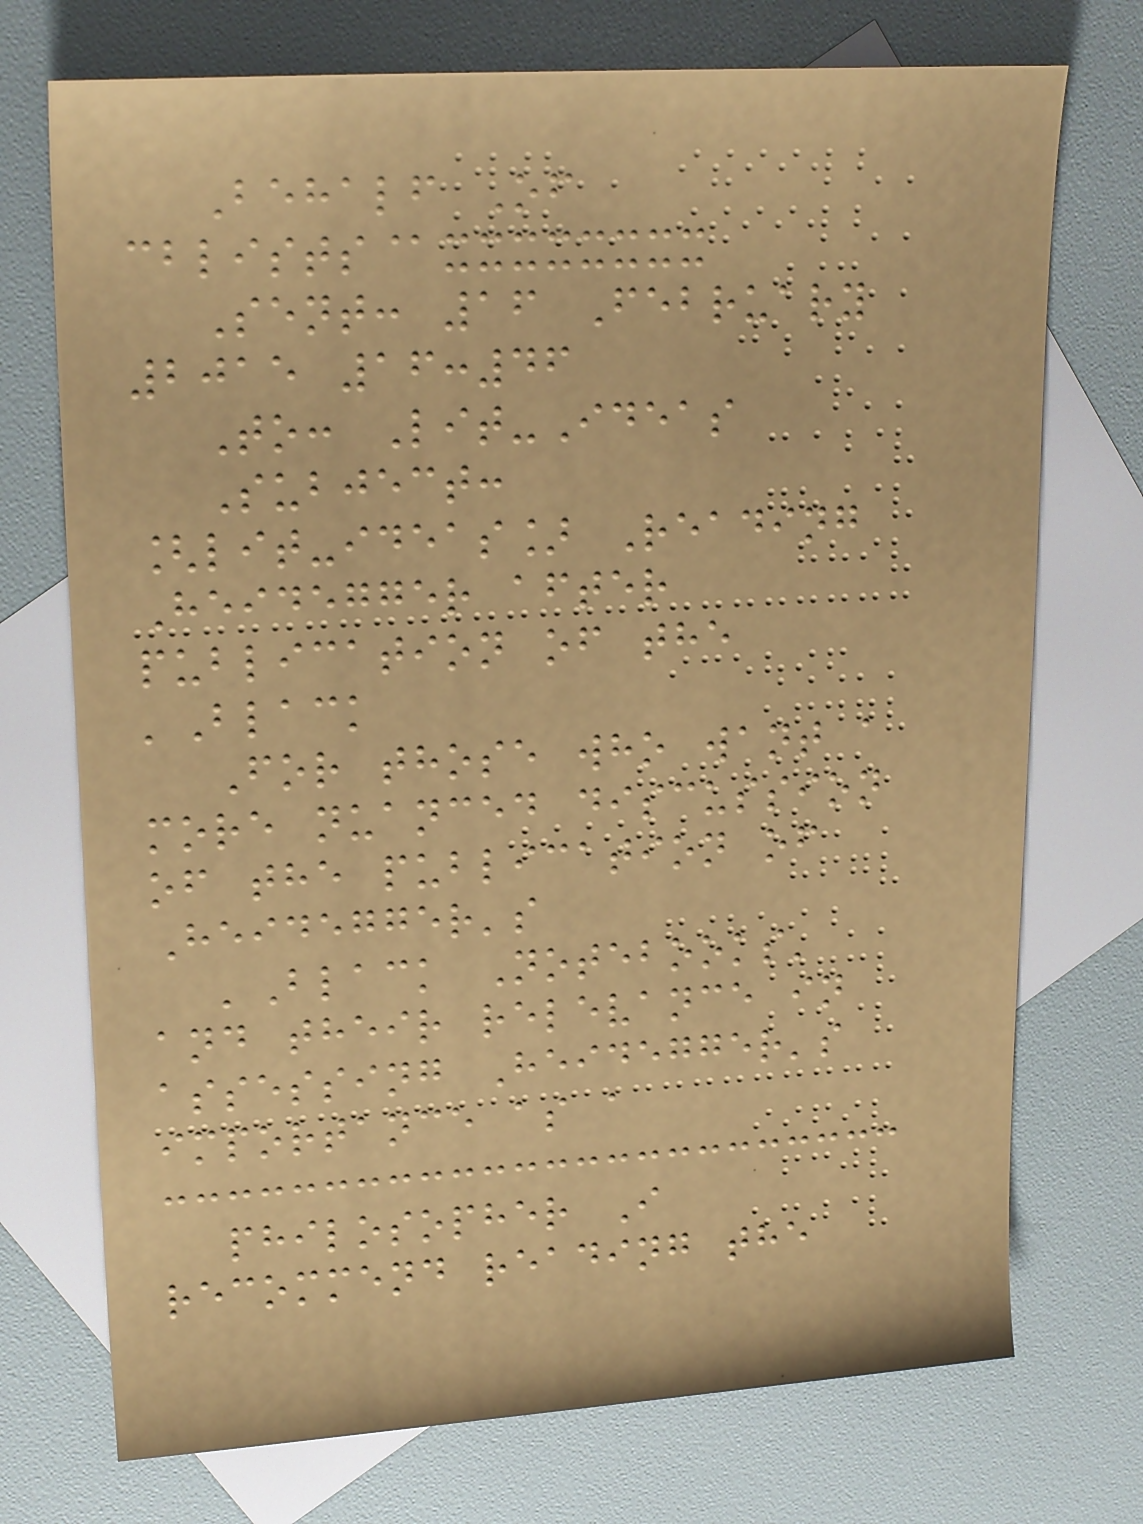Behalf Of
cblists@xxxxxxxx
Sent: 16 February
2015 16:46
To: Lit-Ideas
Subject:
[lit-ideas] Reading
Heidegger after
publication of the
'Black
For those who want a
more nuanced discussion
of the publication of
Heidegger's
'Black Notebooks'
and their relevance in
assessing Heidegger's
importance as a
philosopher I
recommend reading the
